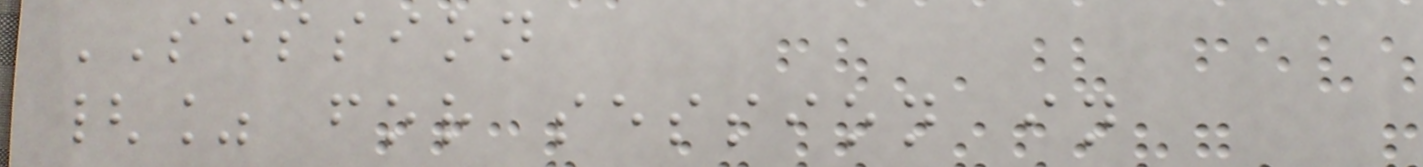SESSION
{% for session in
